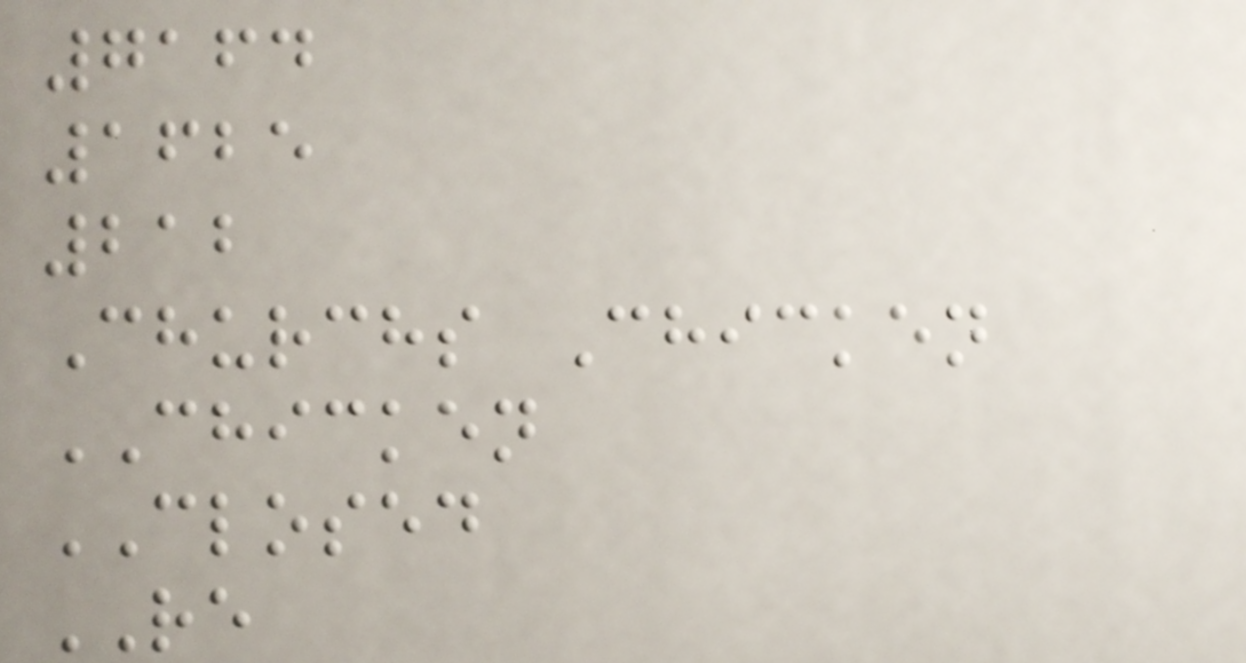7164
1625
212
Churchs Chicken
CHICKEN
CLOSED
RE
